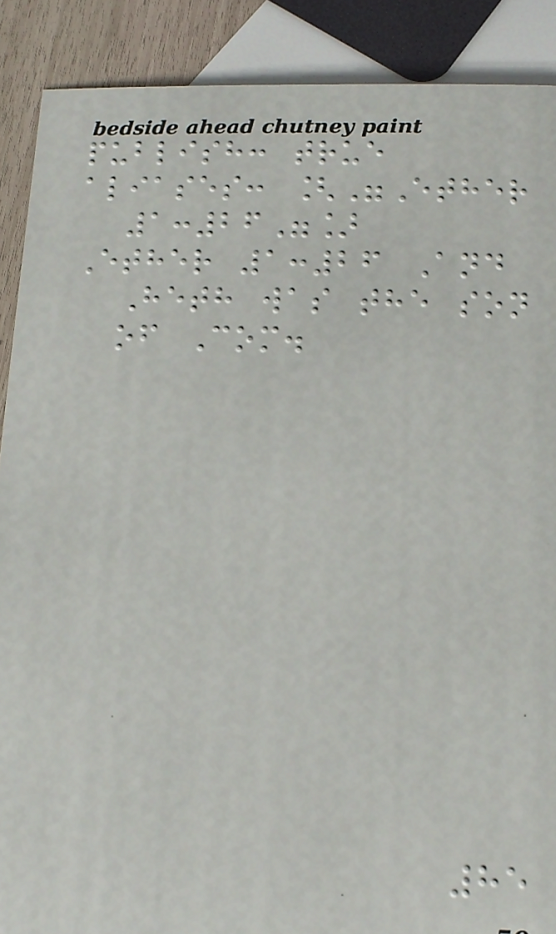publish: true
aliases: ["Ether
1:26"]
Ether 1:26 And
Heth was the son
of Com.
85
